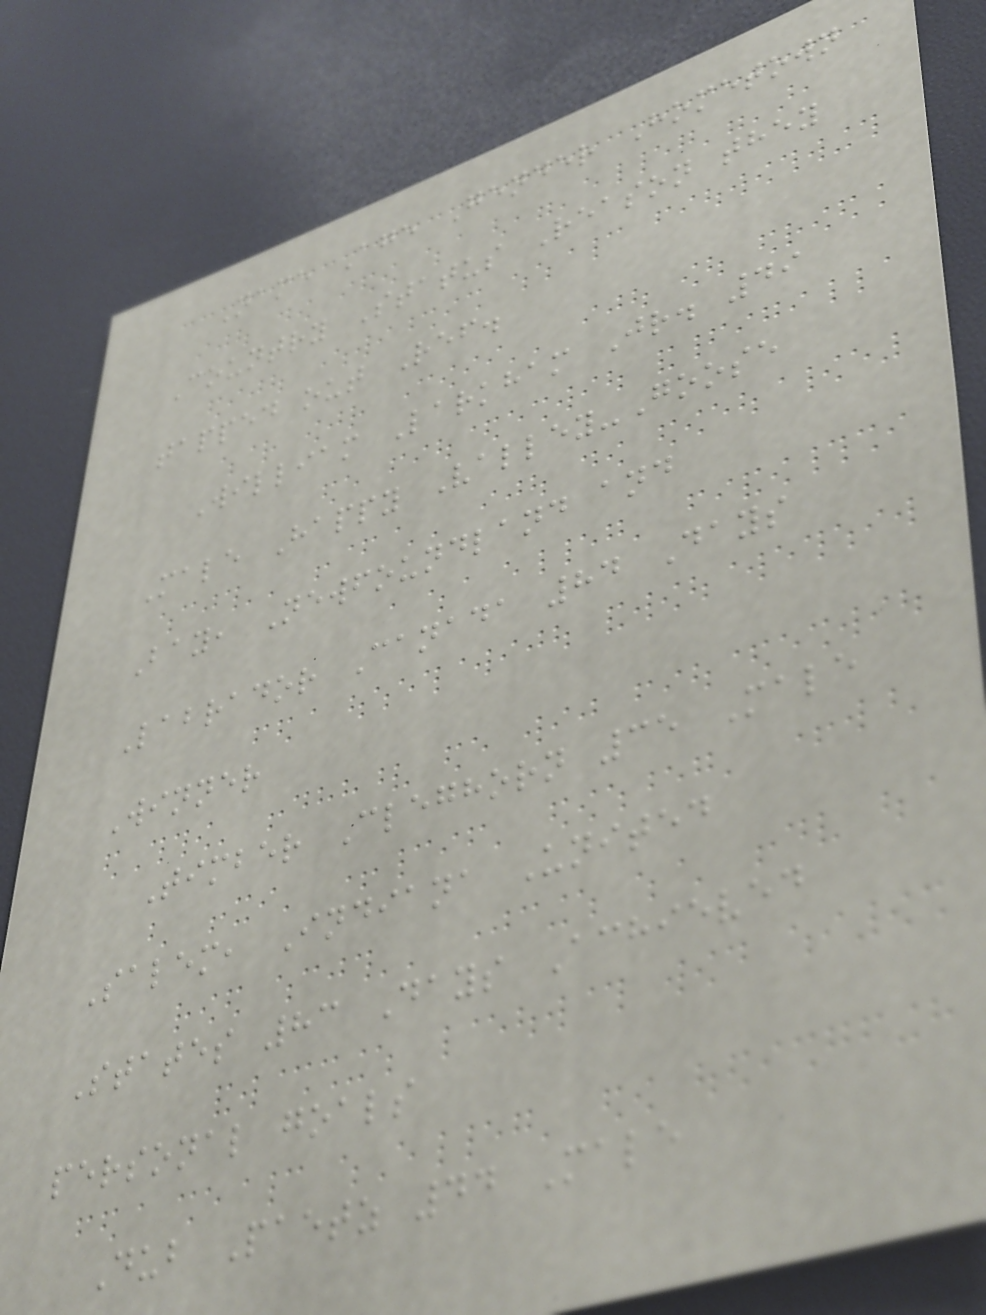Name Age Gender Hometown
Country Status Reason they
tapped out Ref.
William Larkham Jr. 49
Male Happy Valley-Goose
Bay, Newfoundland and
Labrador Canada 84 Days
Winner
Timber Cleghorn 35 Male
Salem, Indiana United
States 83 Days Achieved
personal goals
Dub Paetz 44 Male
